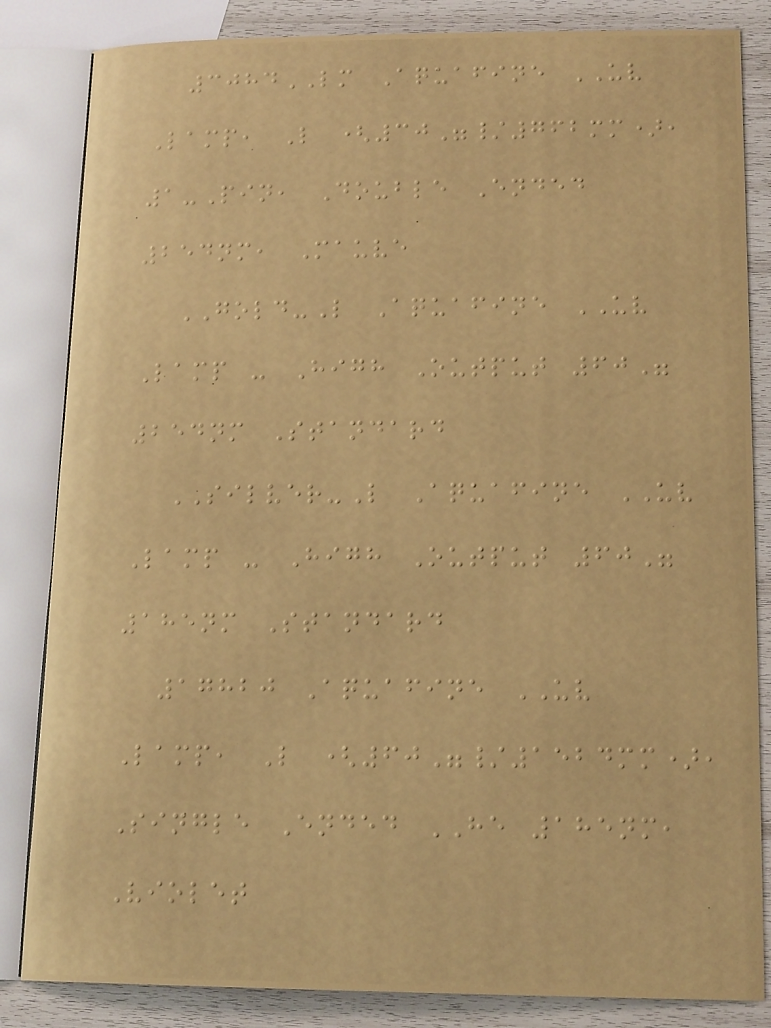3084LM Aquafine UV
Lamp, L (30"/762mm),
1-Pin, Double Ended
254nm, Mauve
GOLD-L Aquafine UV
Lamp - High Output 60"
254nm Standard
SILVER-L Aquafine UV
Lamp - High Output 60"
185nm Standard
17820 Aquafine UV
Lamp, L (60"/1524mm),
Single Ended HE 185nm,
Violet
